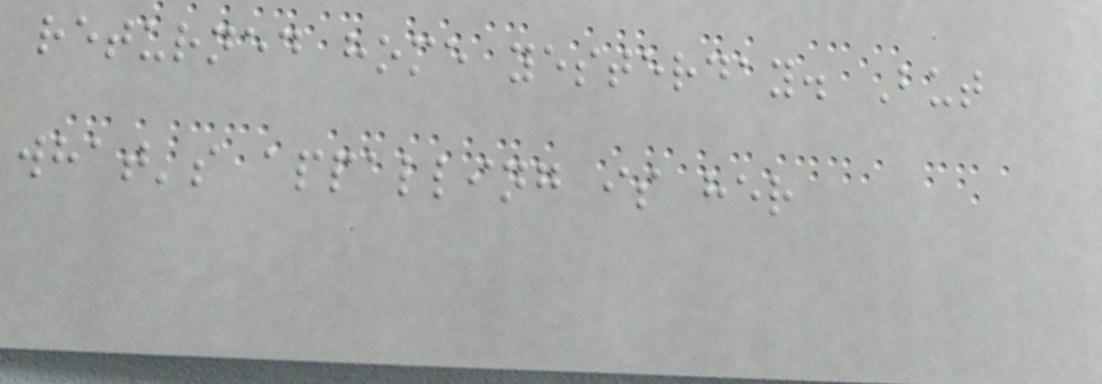returned home yesterday. But
what's appalling is her
